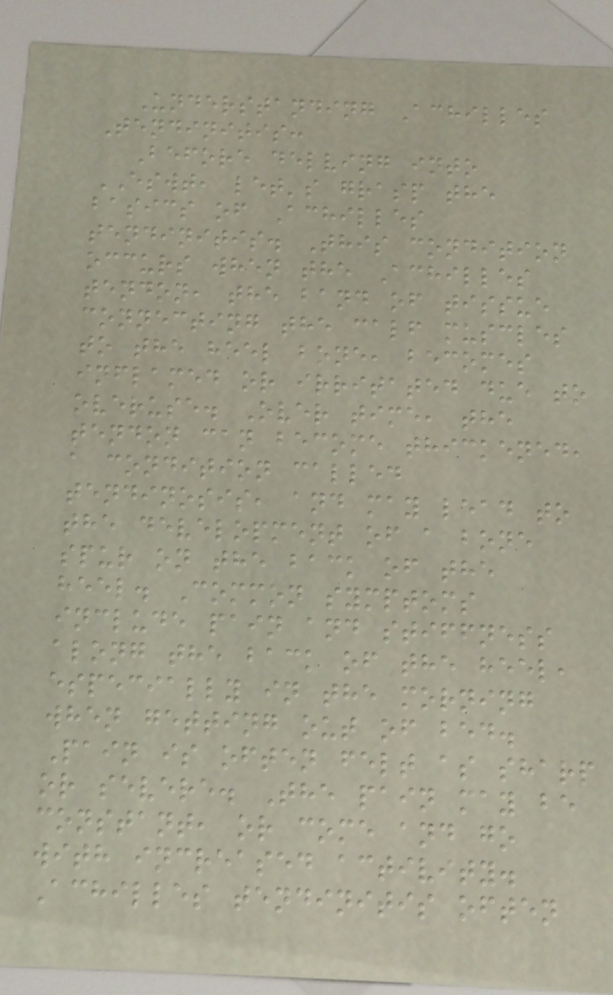Understanding Achilles
Tendinitis:
Before delving into
ESWT, let's grasp the
basics of Achilles
tendinitis. This condition
occurs when the Achilles
tendon, the band of tissue
connecting the calf muscles
to the heel bone, becomes
inflamed or irritated due to
overuse. Over time, the
tendon can become thickened,
a condition called
tendinosis, and may lead to
the development of a bone
spur on the back of the
heel. Common symptoms
include pain and stiffness
along the back of the heel,
especially in the morning
when getting out of bed.
Pain is often felt as sharp
or severe. The pain may be
constant, or come and go
with increased activity.
Achilles tendinitis often
